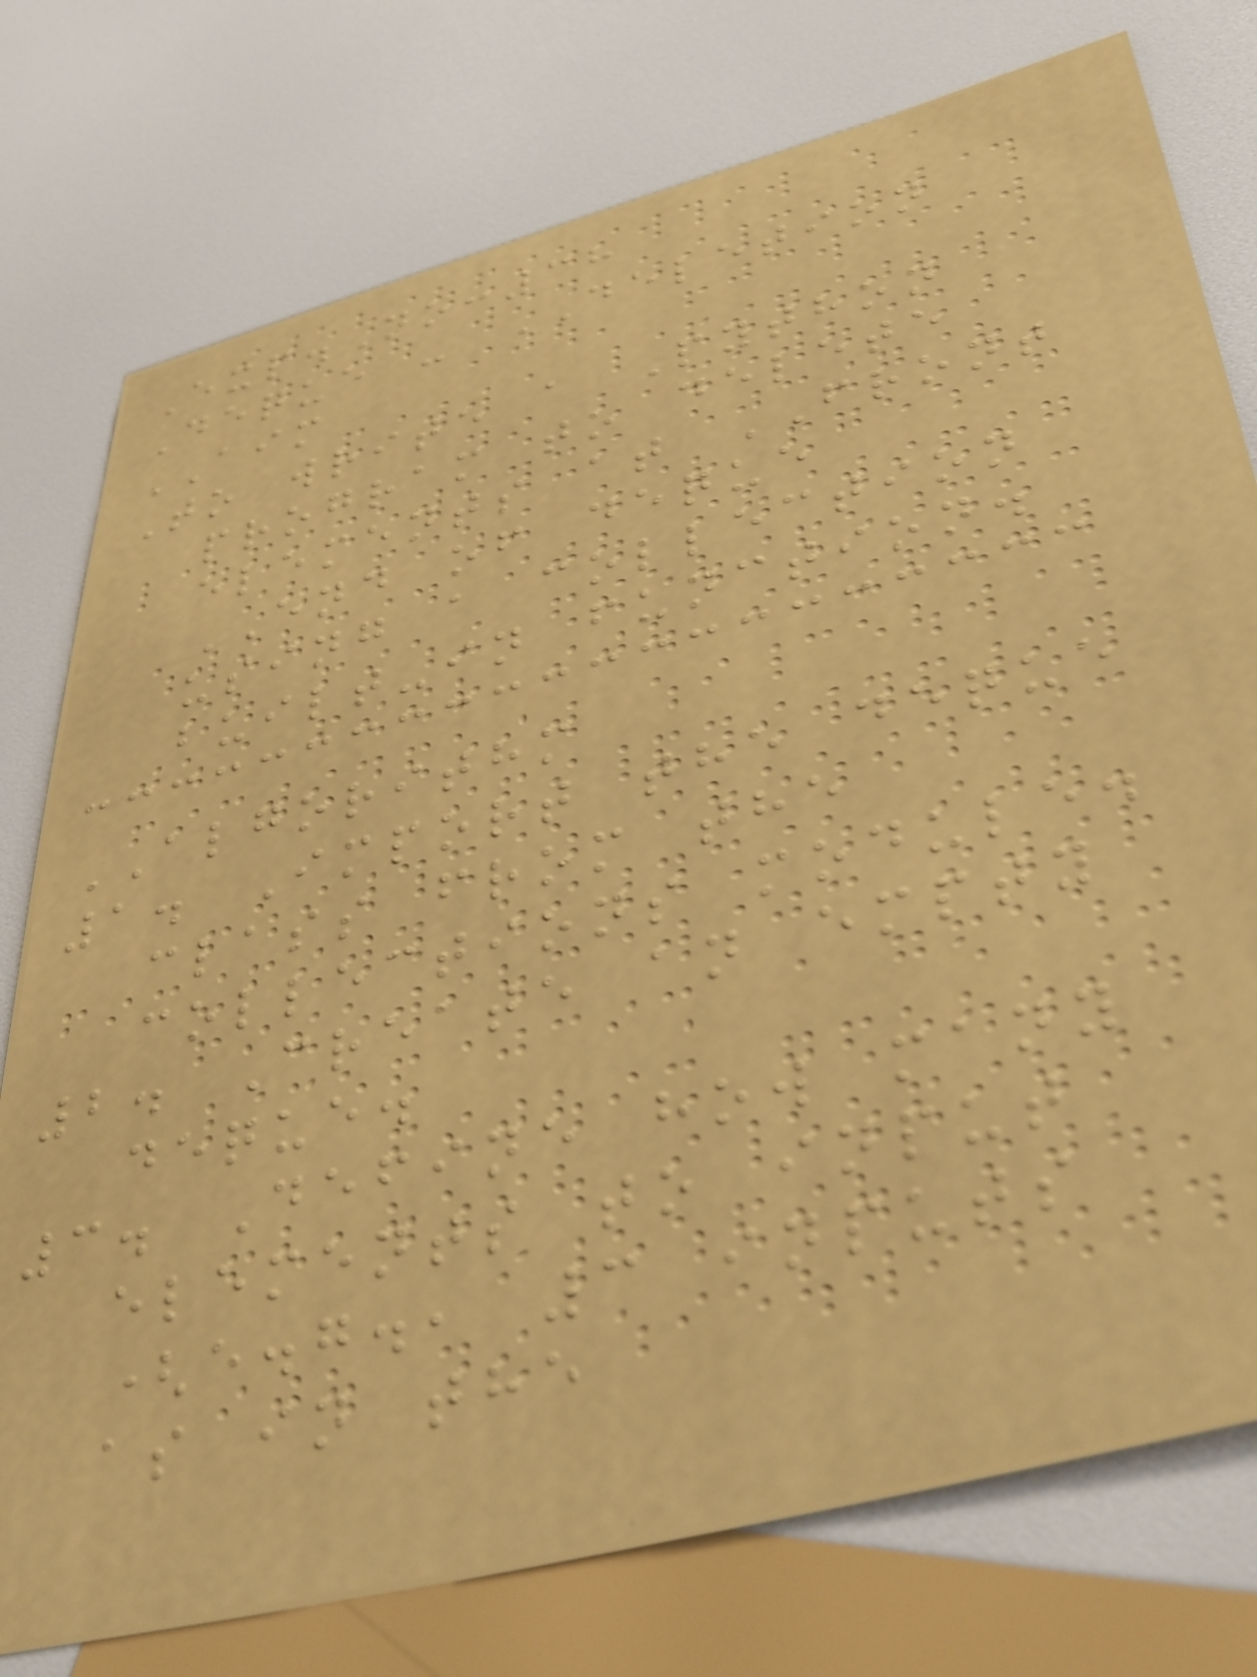Exp.No:38
Deque - DELETION
AIM
To write a Python
program to delete
elements at FRONT
END of deque
using a collection
built-in function.
ALGORITHM
1. Import the deque
class from the
collections module.
2. Create an empty
deque.
3. Define how many
elements to input
(e.g., 3 inputs
as in the
